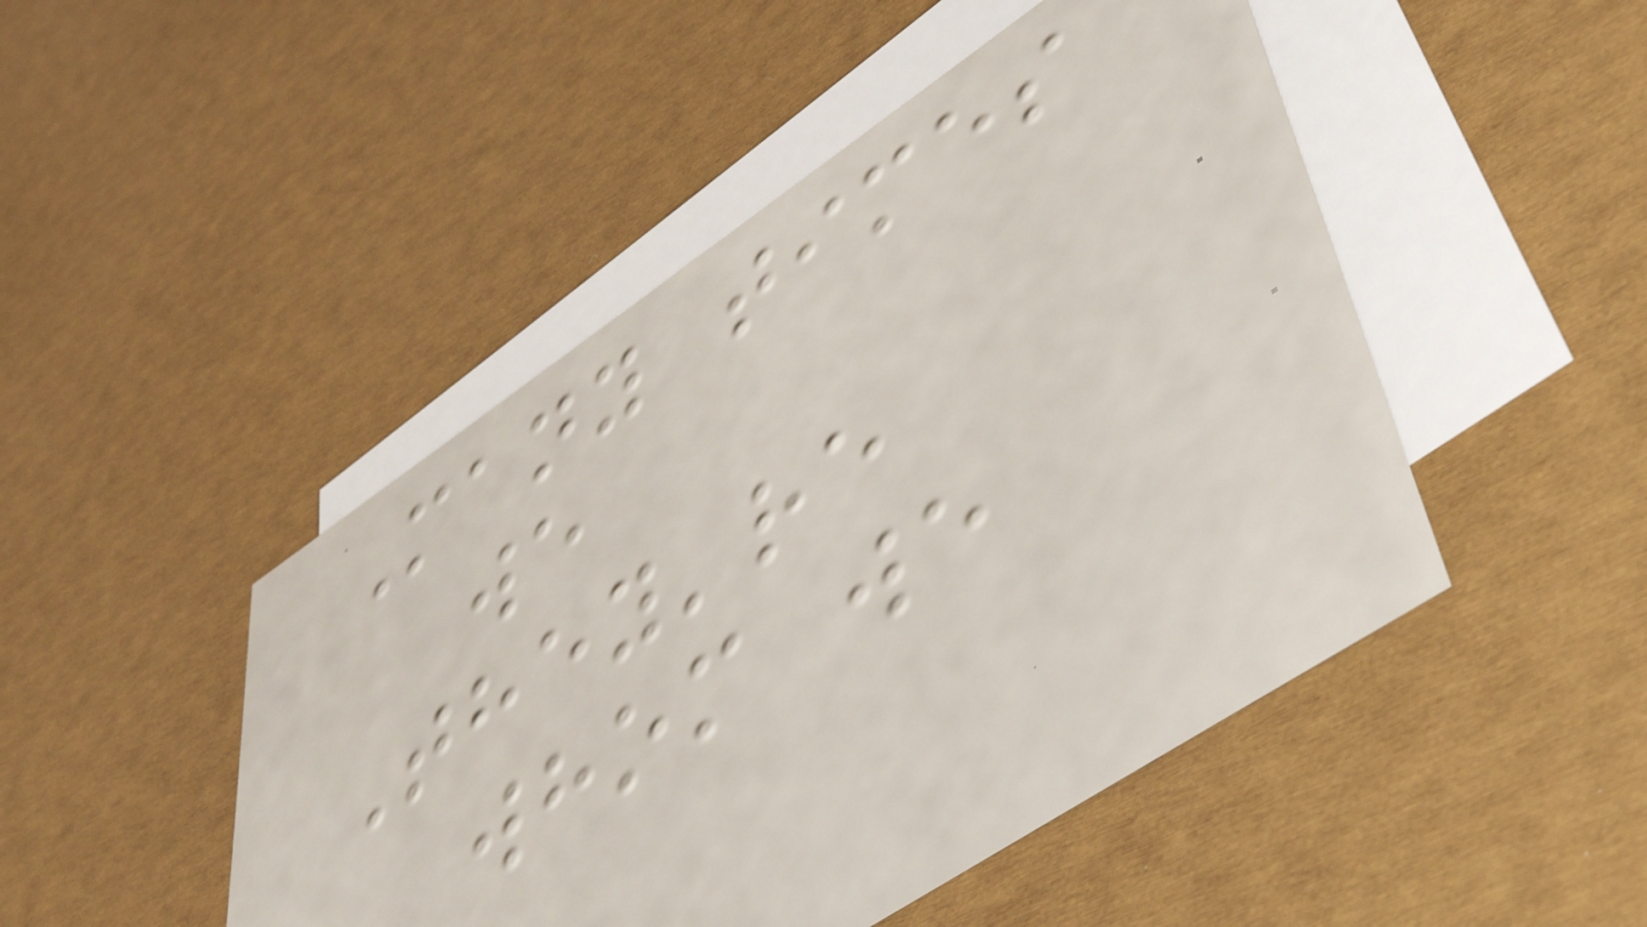Many times
we
They're
whom we
